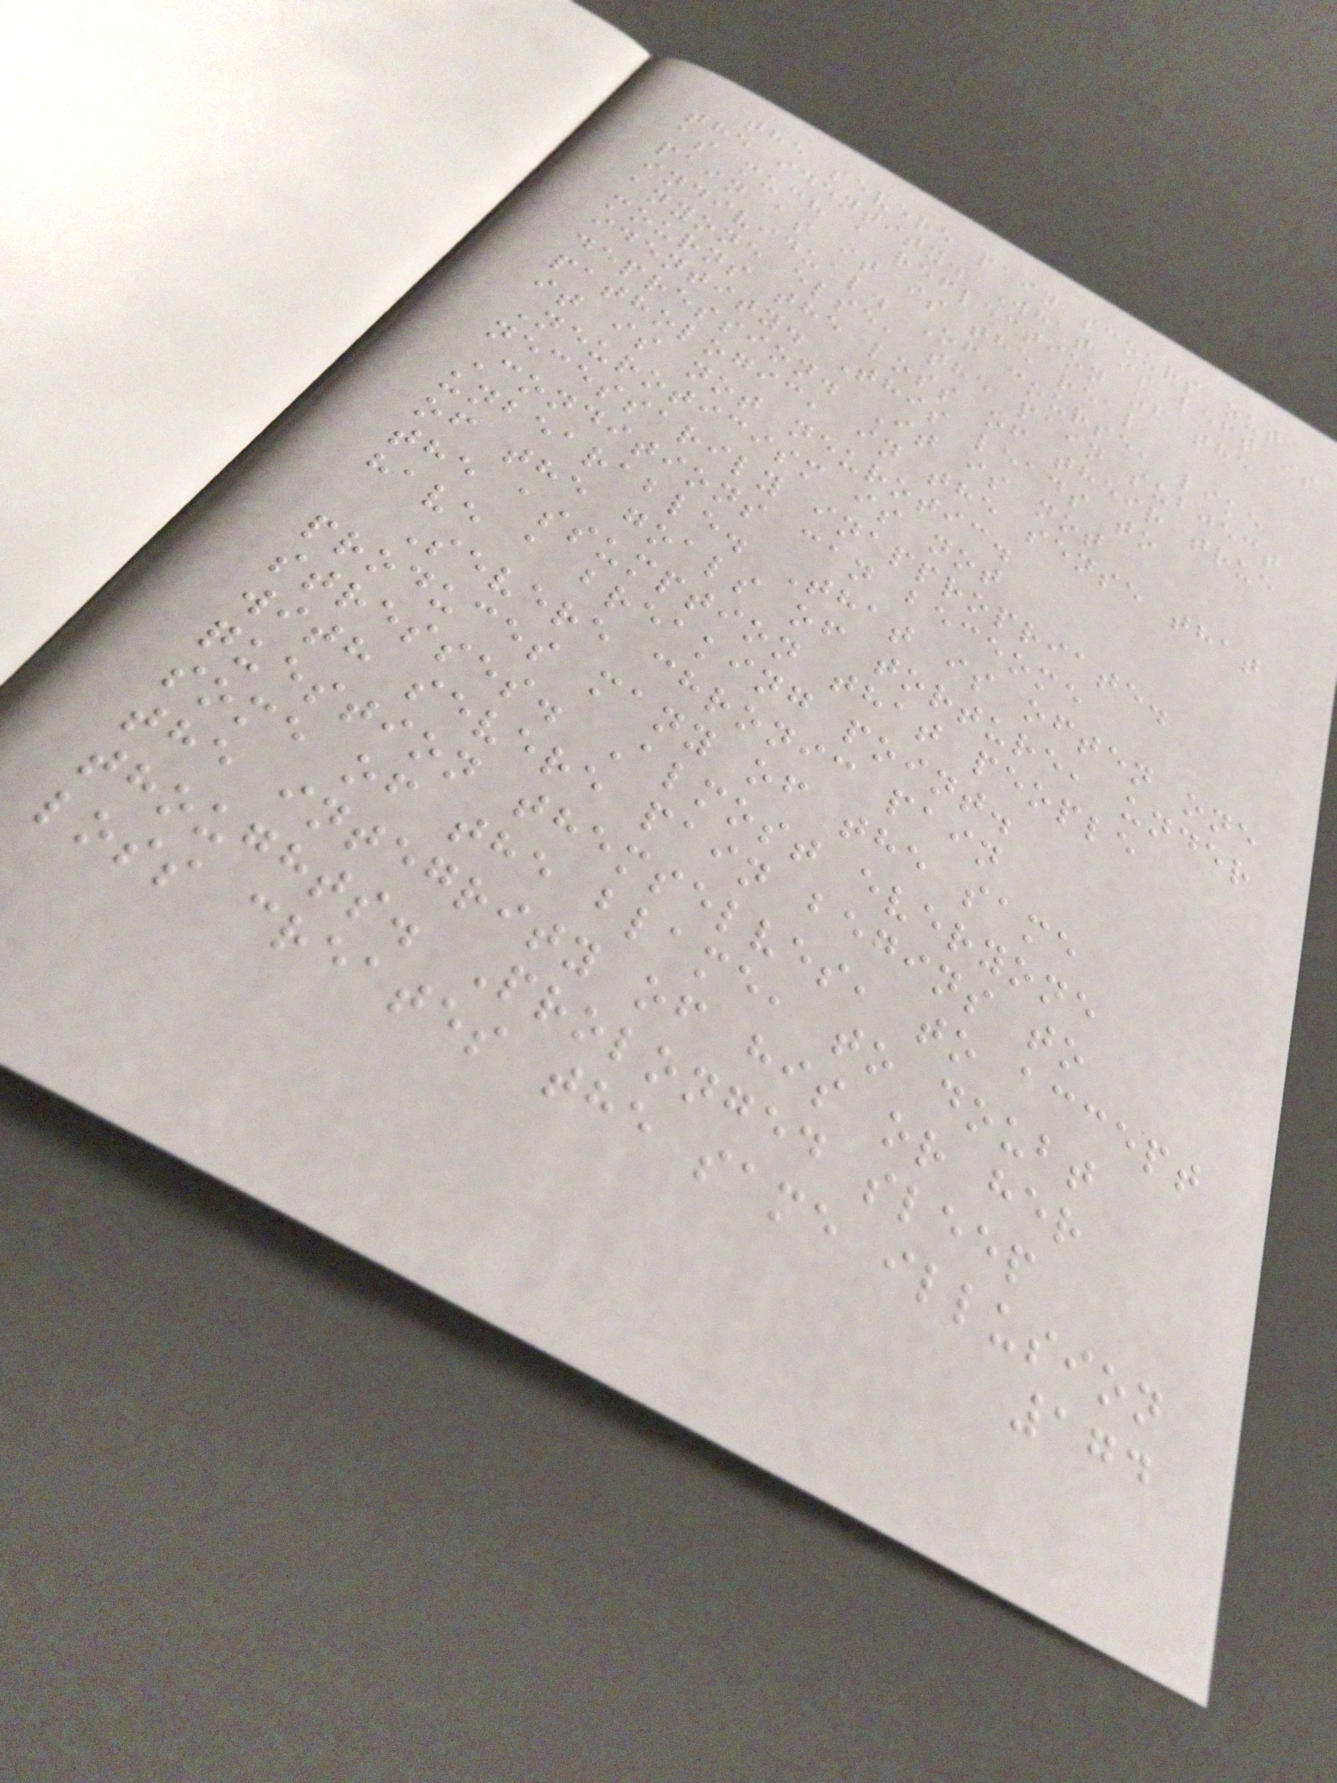the severe pain scours out
the identity. What is left is
as much a reflection of the
pain as it is the real
individual. Of course, like
anyone else, the pain subject
mourns the loss of their true
identity. This leads to
depression. It is not
pathologic, in the sense that
it is not neurotic.
Neuroticism is not
necessarily inappropriate.
Conditions can beceome
unbearable. That is often one
of the goals of torture, under
the assumption that people
have a breaking point.
Severe chronic pain
produces many of the same
stresses. Almost everyone
with severe pain begins to
question themselves, to accept
some of the blame, to doubt
the integrity of his or her
thoughts. Prolonged sleep
loss creates the same illusion
174
